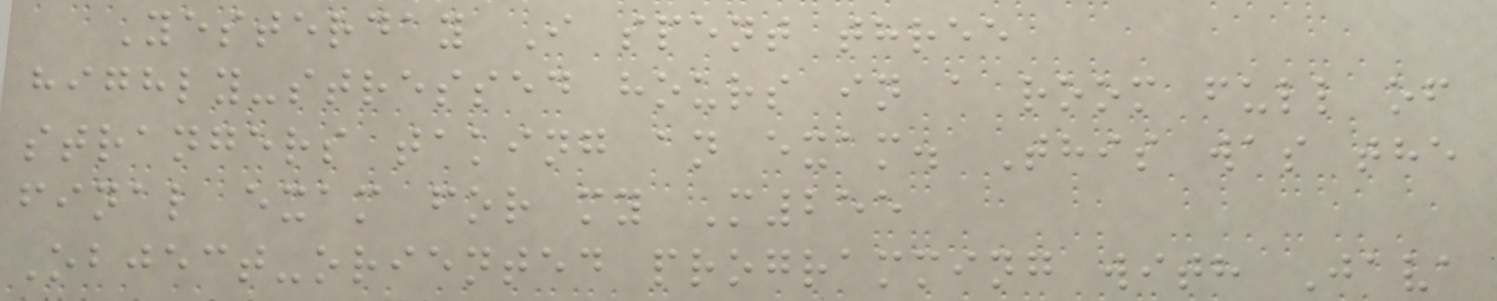Yesterday I spent three
highly-stressed hours in a room full of
strangers taking an exam. This was the
final exam for my M255
Object-oriented programming with Java
